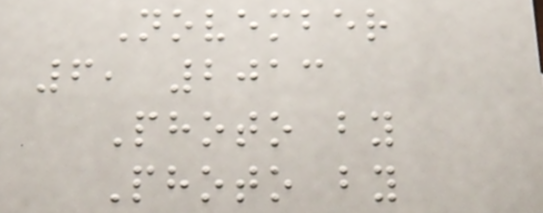November
6, 2013
Photo by
Photo by
